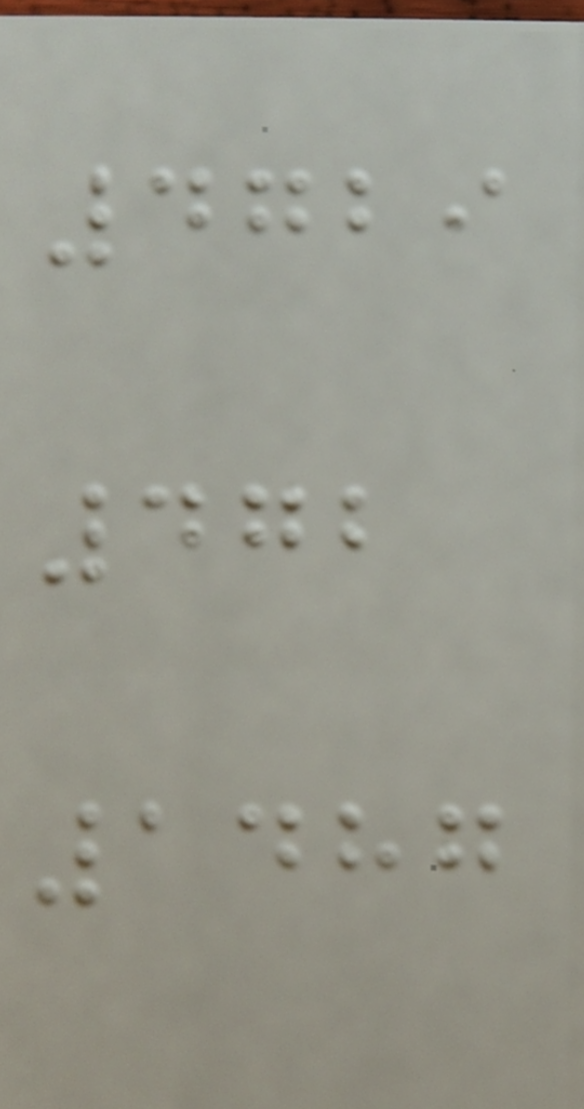4729
472
1487
